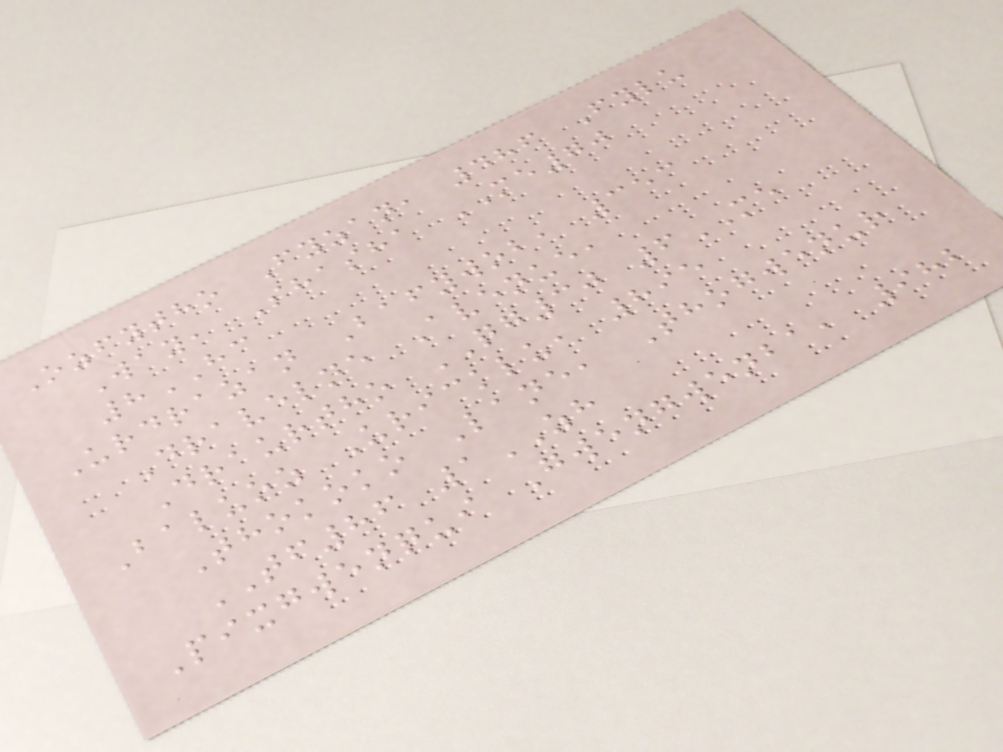Ozfytho Fyzan, 486 Fylu
Way, Shasha ME70
8HC
Urdrazan Bafywob, 353
Dravelne Avenue,
Draurtho QG30 6ME
Baluoz Uricklu, 895
Thokoko Lane, Thogwenur
TF86 1ZH
Pixgwenqui Gwengwenba, 982
